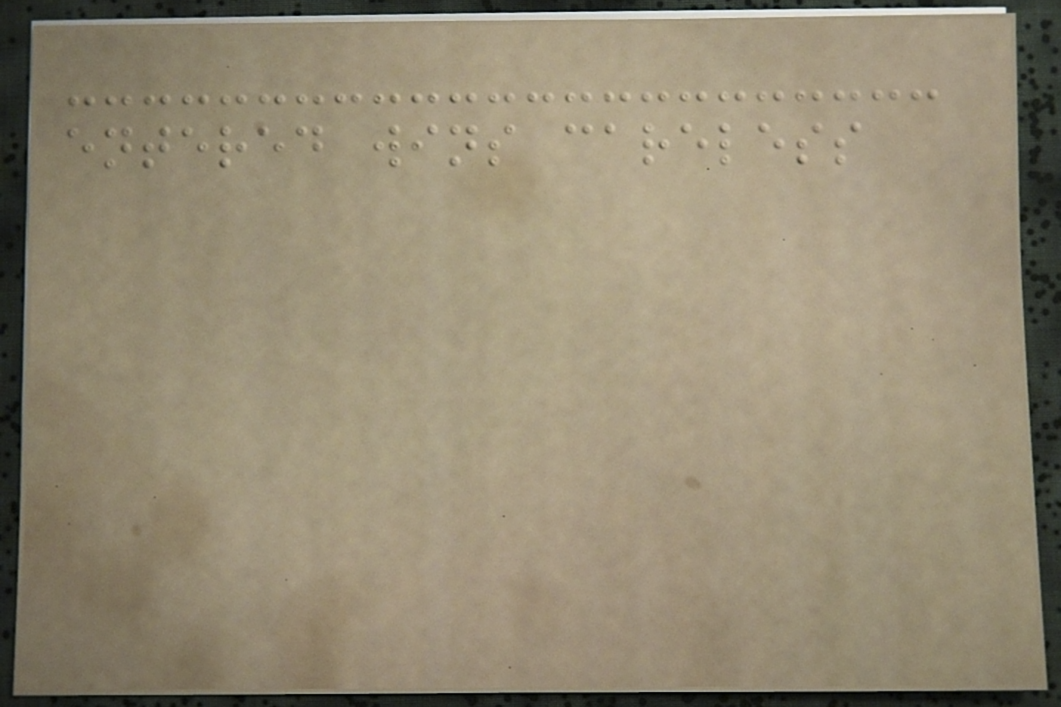entered wins careless
